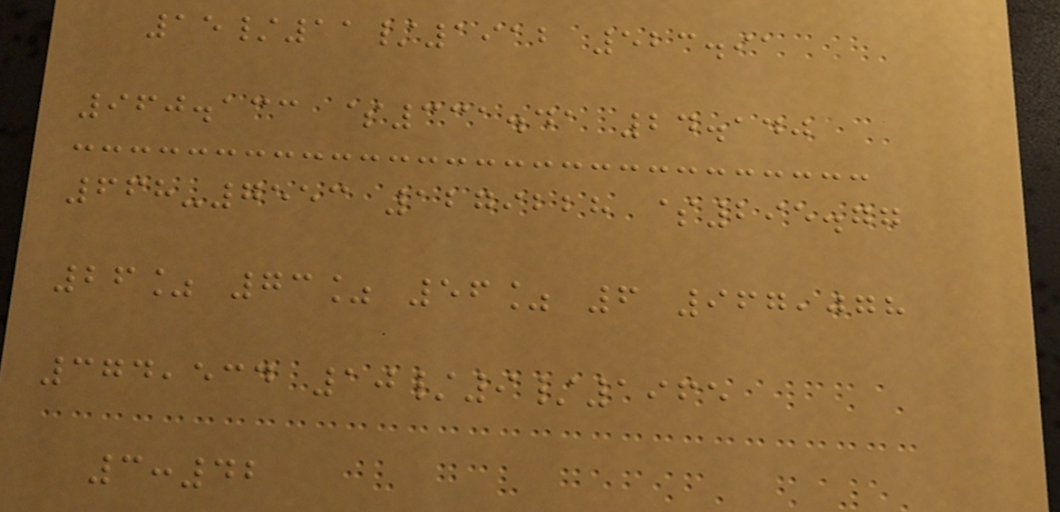15/11/1912 523.91
960.133 $331.41 24.140
668-7553 1279228 $295.77
26% 73% 56% 6 967,078
374,534 10/9/1965
3:42
